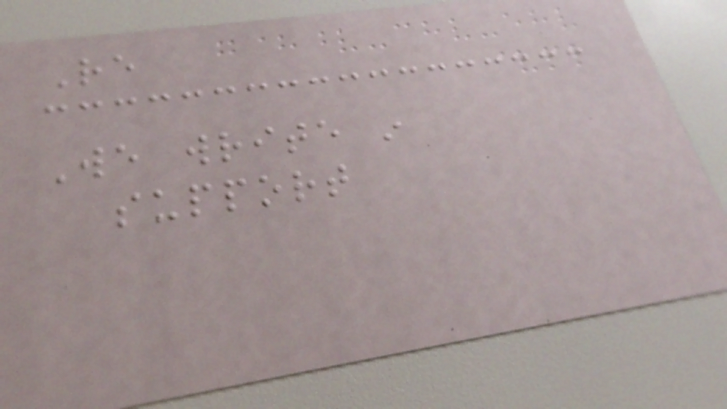Re
We write in
support
